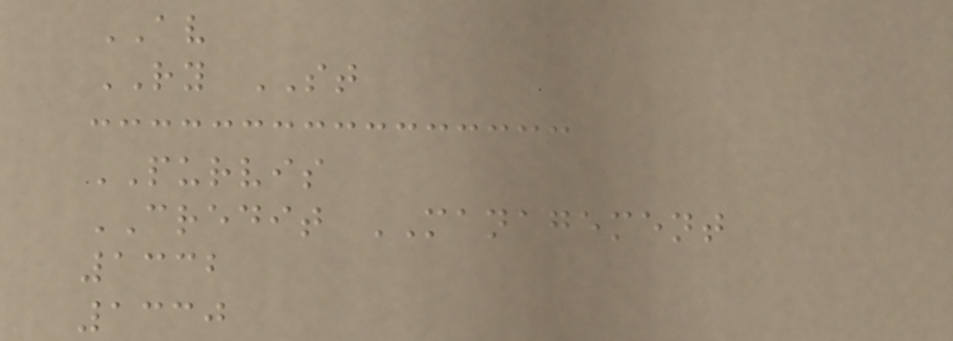AV
RY ST
PURVIS
CREDIT MANAGEMENT
1332
1330
